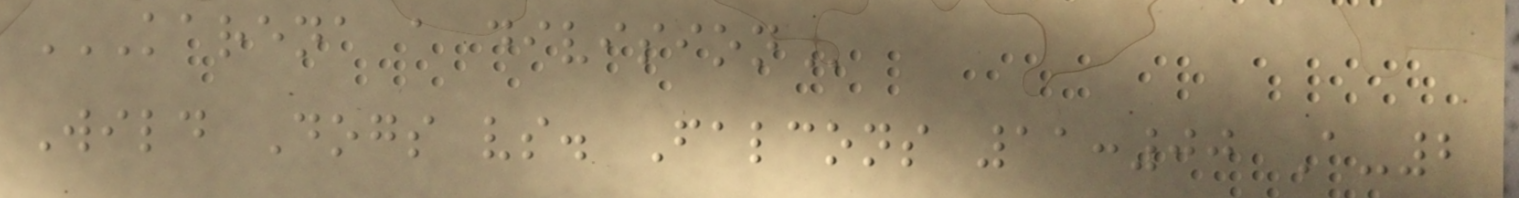KARENA A DIVISION
Wild Dogs vs. Falcons 11:00 A-2
